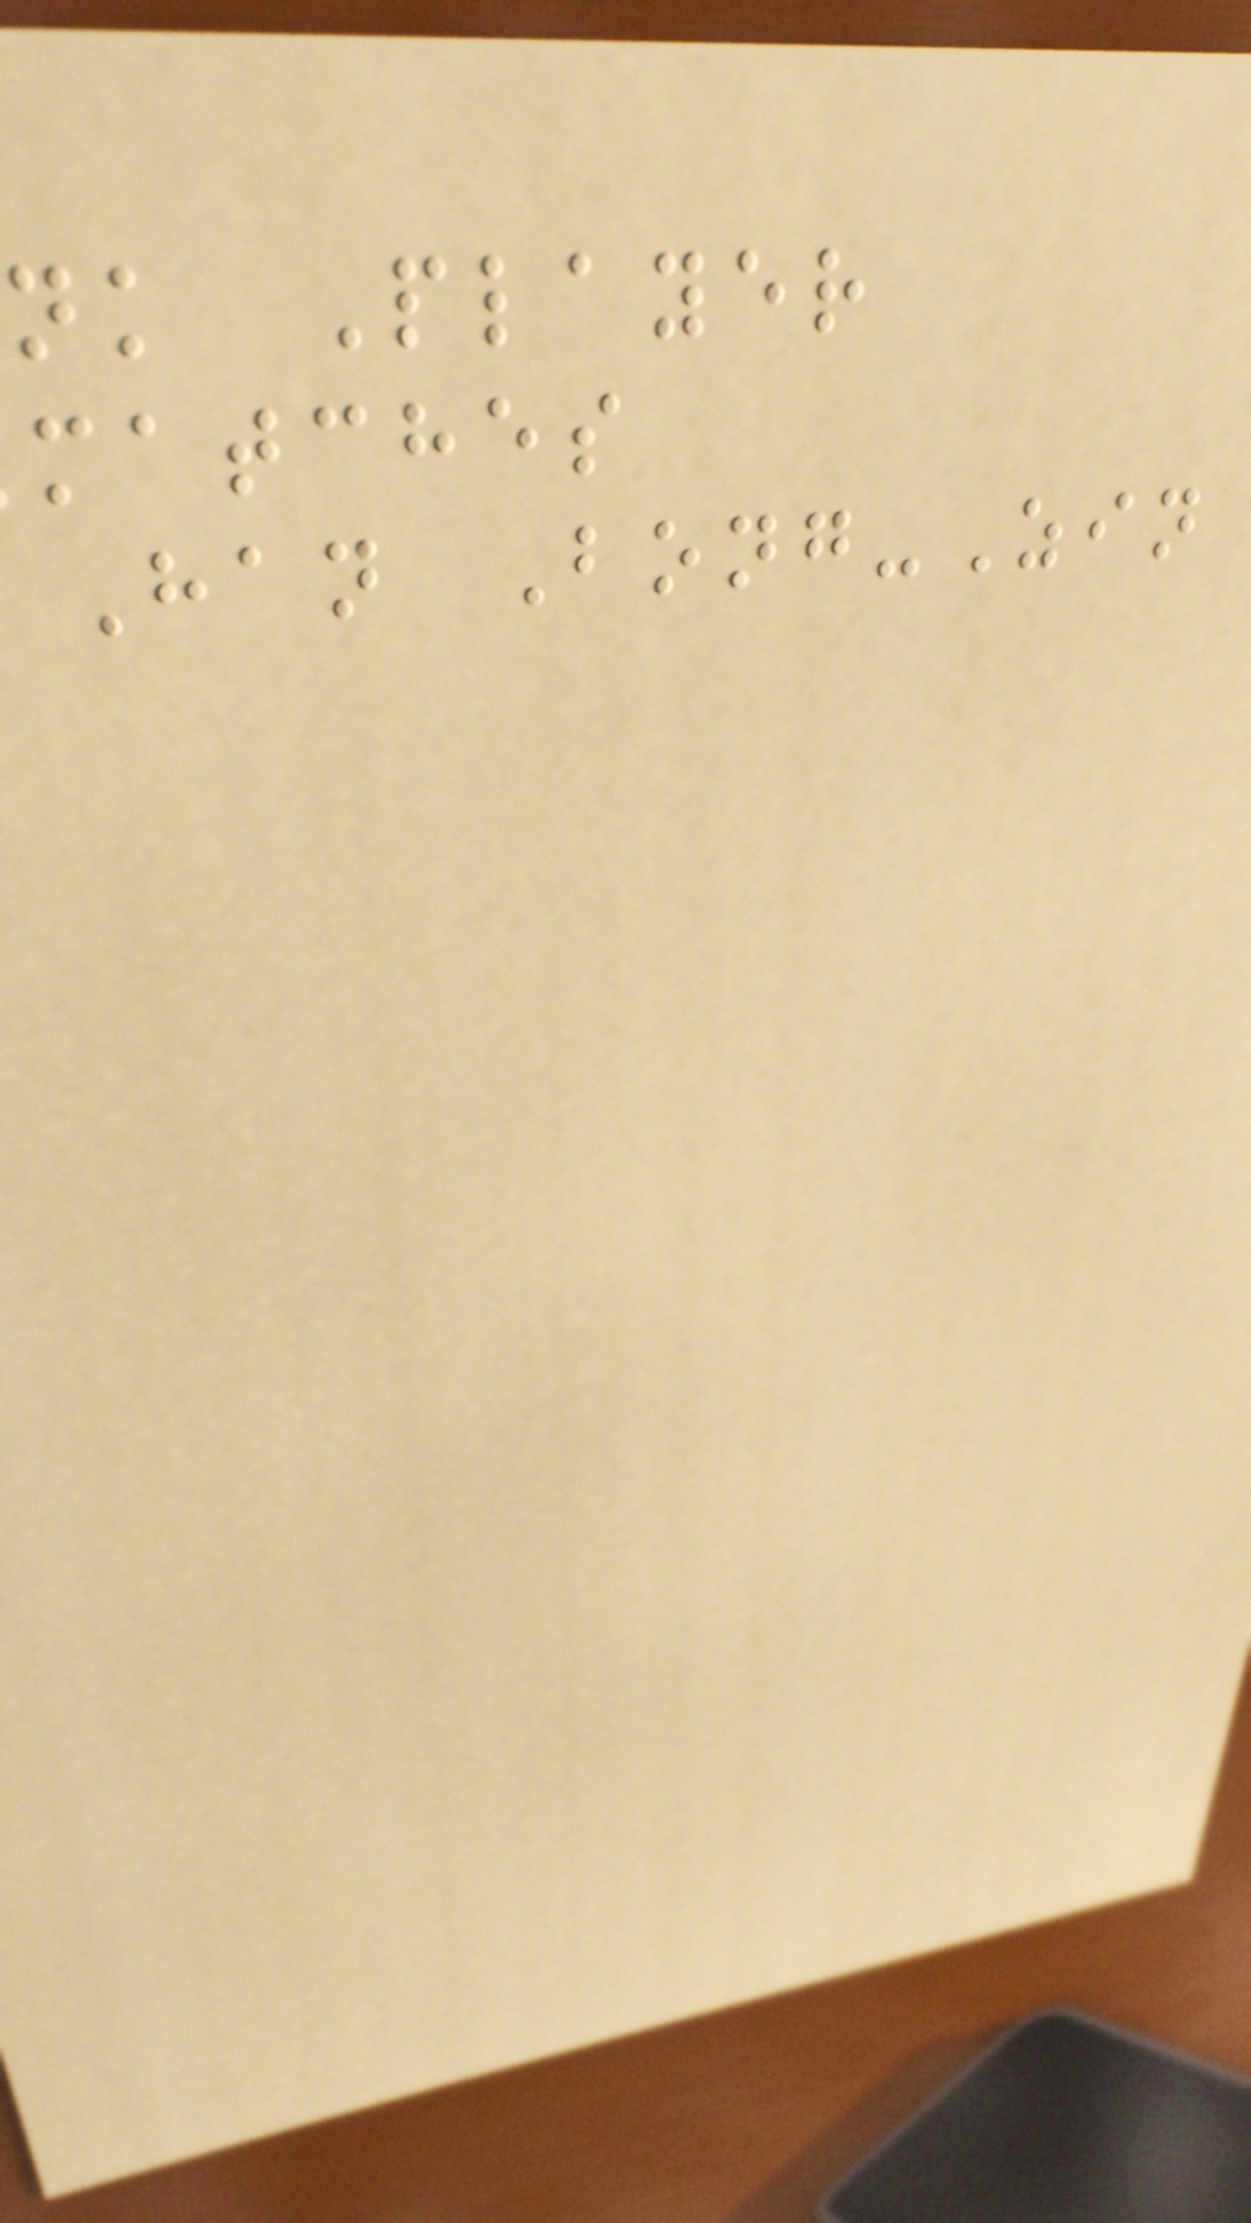nk Player
matches
Han Bong-Zin
